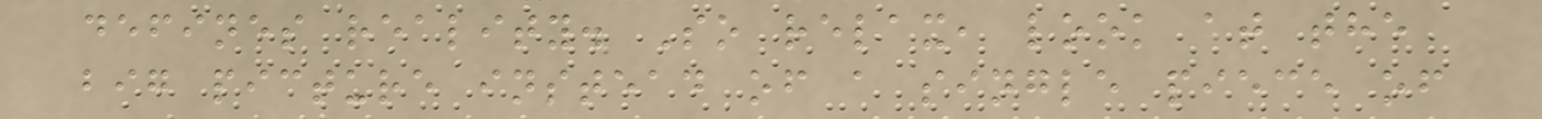defines reality. So relax, look at the
big picture instead of a single piece of
